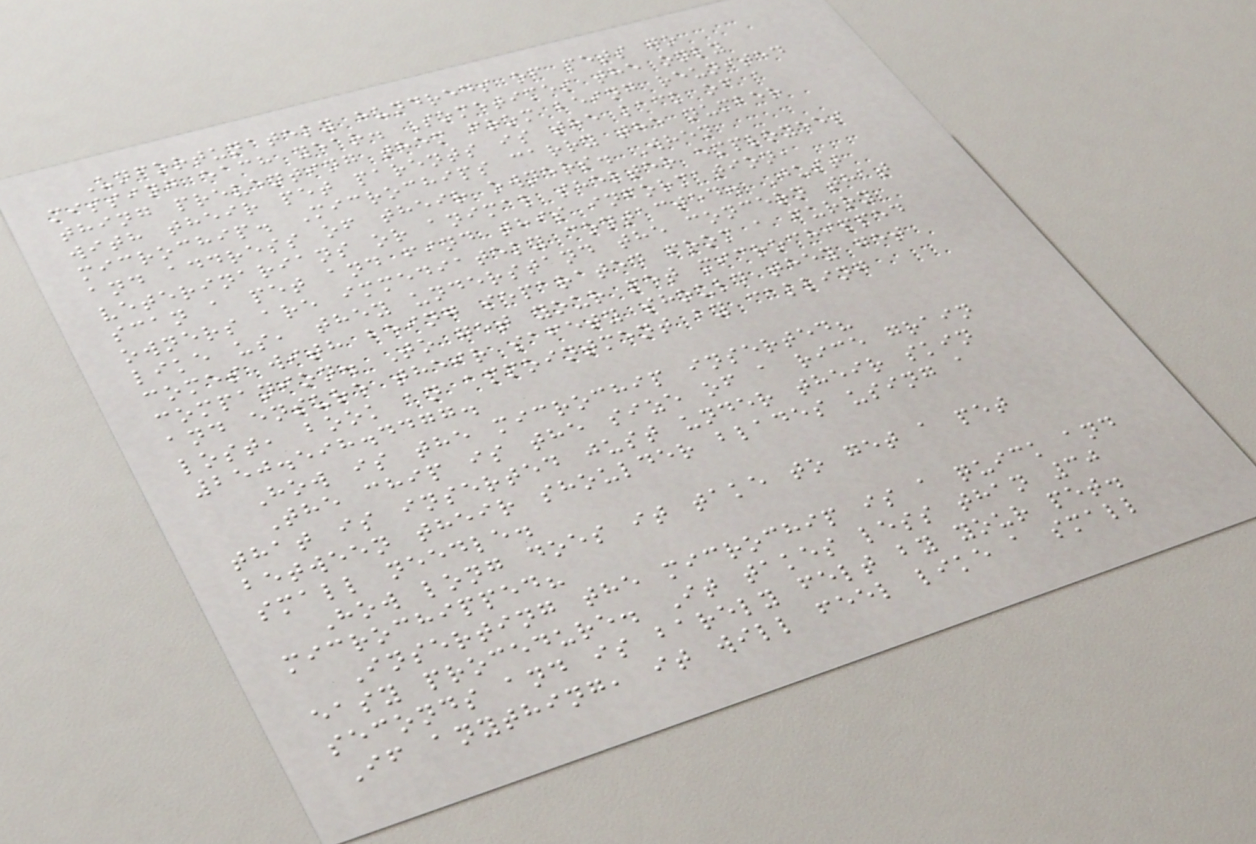Unfortunately hundreds of pets go
missing each year. Sometimes the only
thing preventing them from being reunited
with their pet parents is the lack of a
microchip. Microchips carry the number
and address of their owners. When
veterinarians or animal shelter employees
scan a pet and find this information,
owners are immediately contacted. Just
like us, they understand the concern that
comes with being separated from a furry
companion. To get your pet microchipped
and ensure their safety should they get
lost, book an appointment by calling
250.598.4477.
How is the microchip inserted?
The chip is the size of a rice grain
that is inserted just under their skin
between their shoulder blades using a
small needle.
How long does it take to get a pet
microchipped?
Inserting the microchip is a quick and
easy procedure. It takes less than 30
seconds and is barely felt by your pet.
If anything, it will feel like a small
